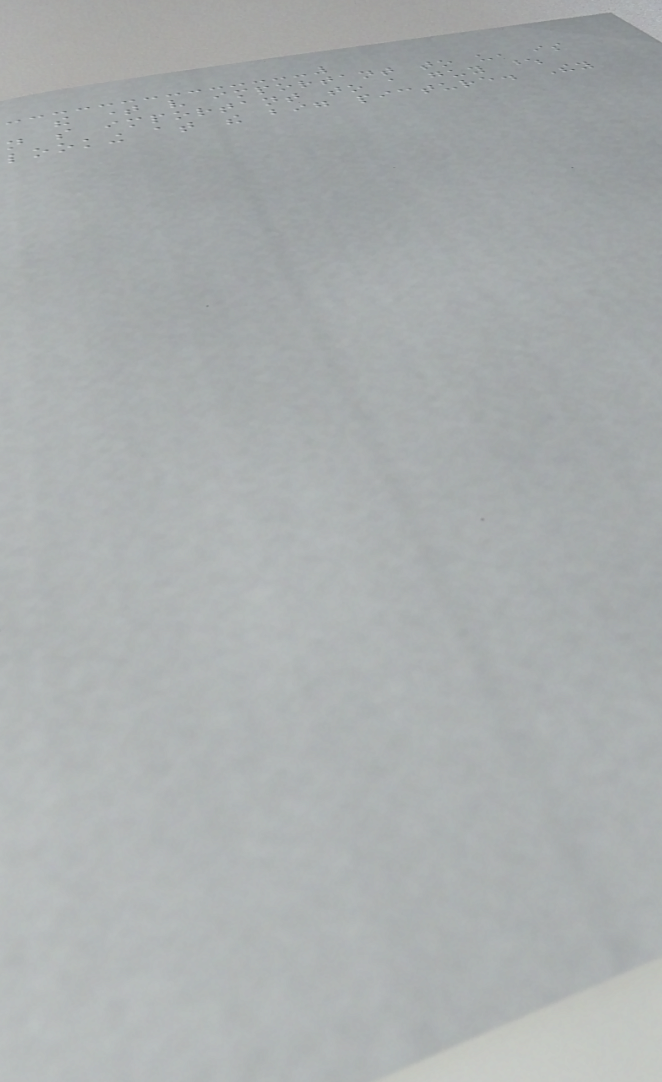the time very important to us, is
not so important to a guy whose
looking at the big picture. They
